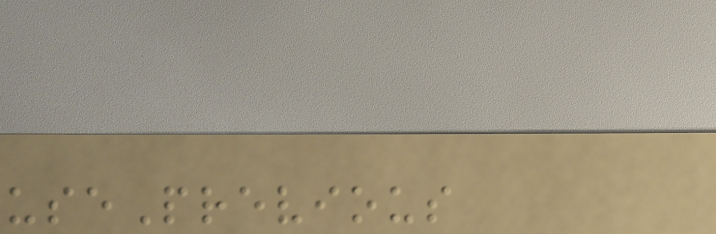usePrevious
